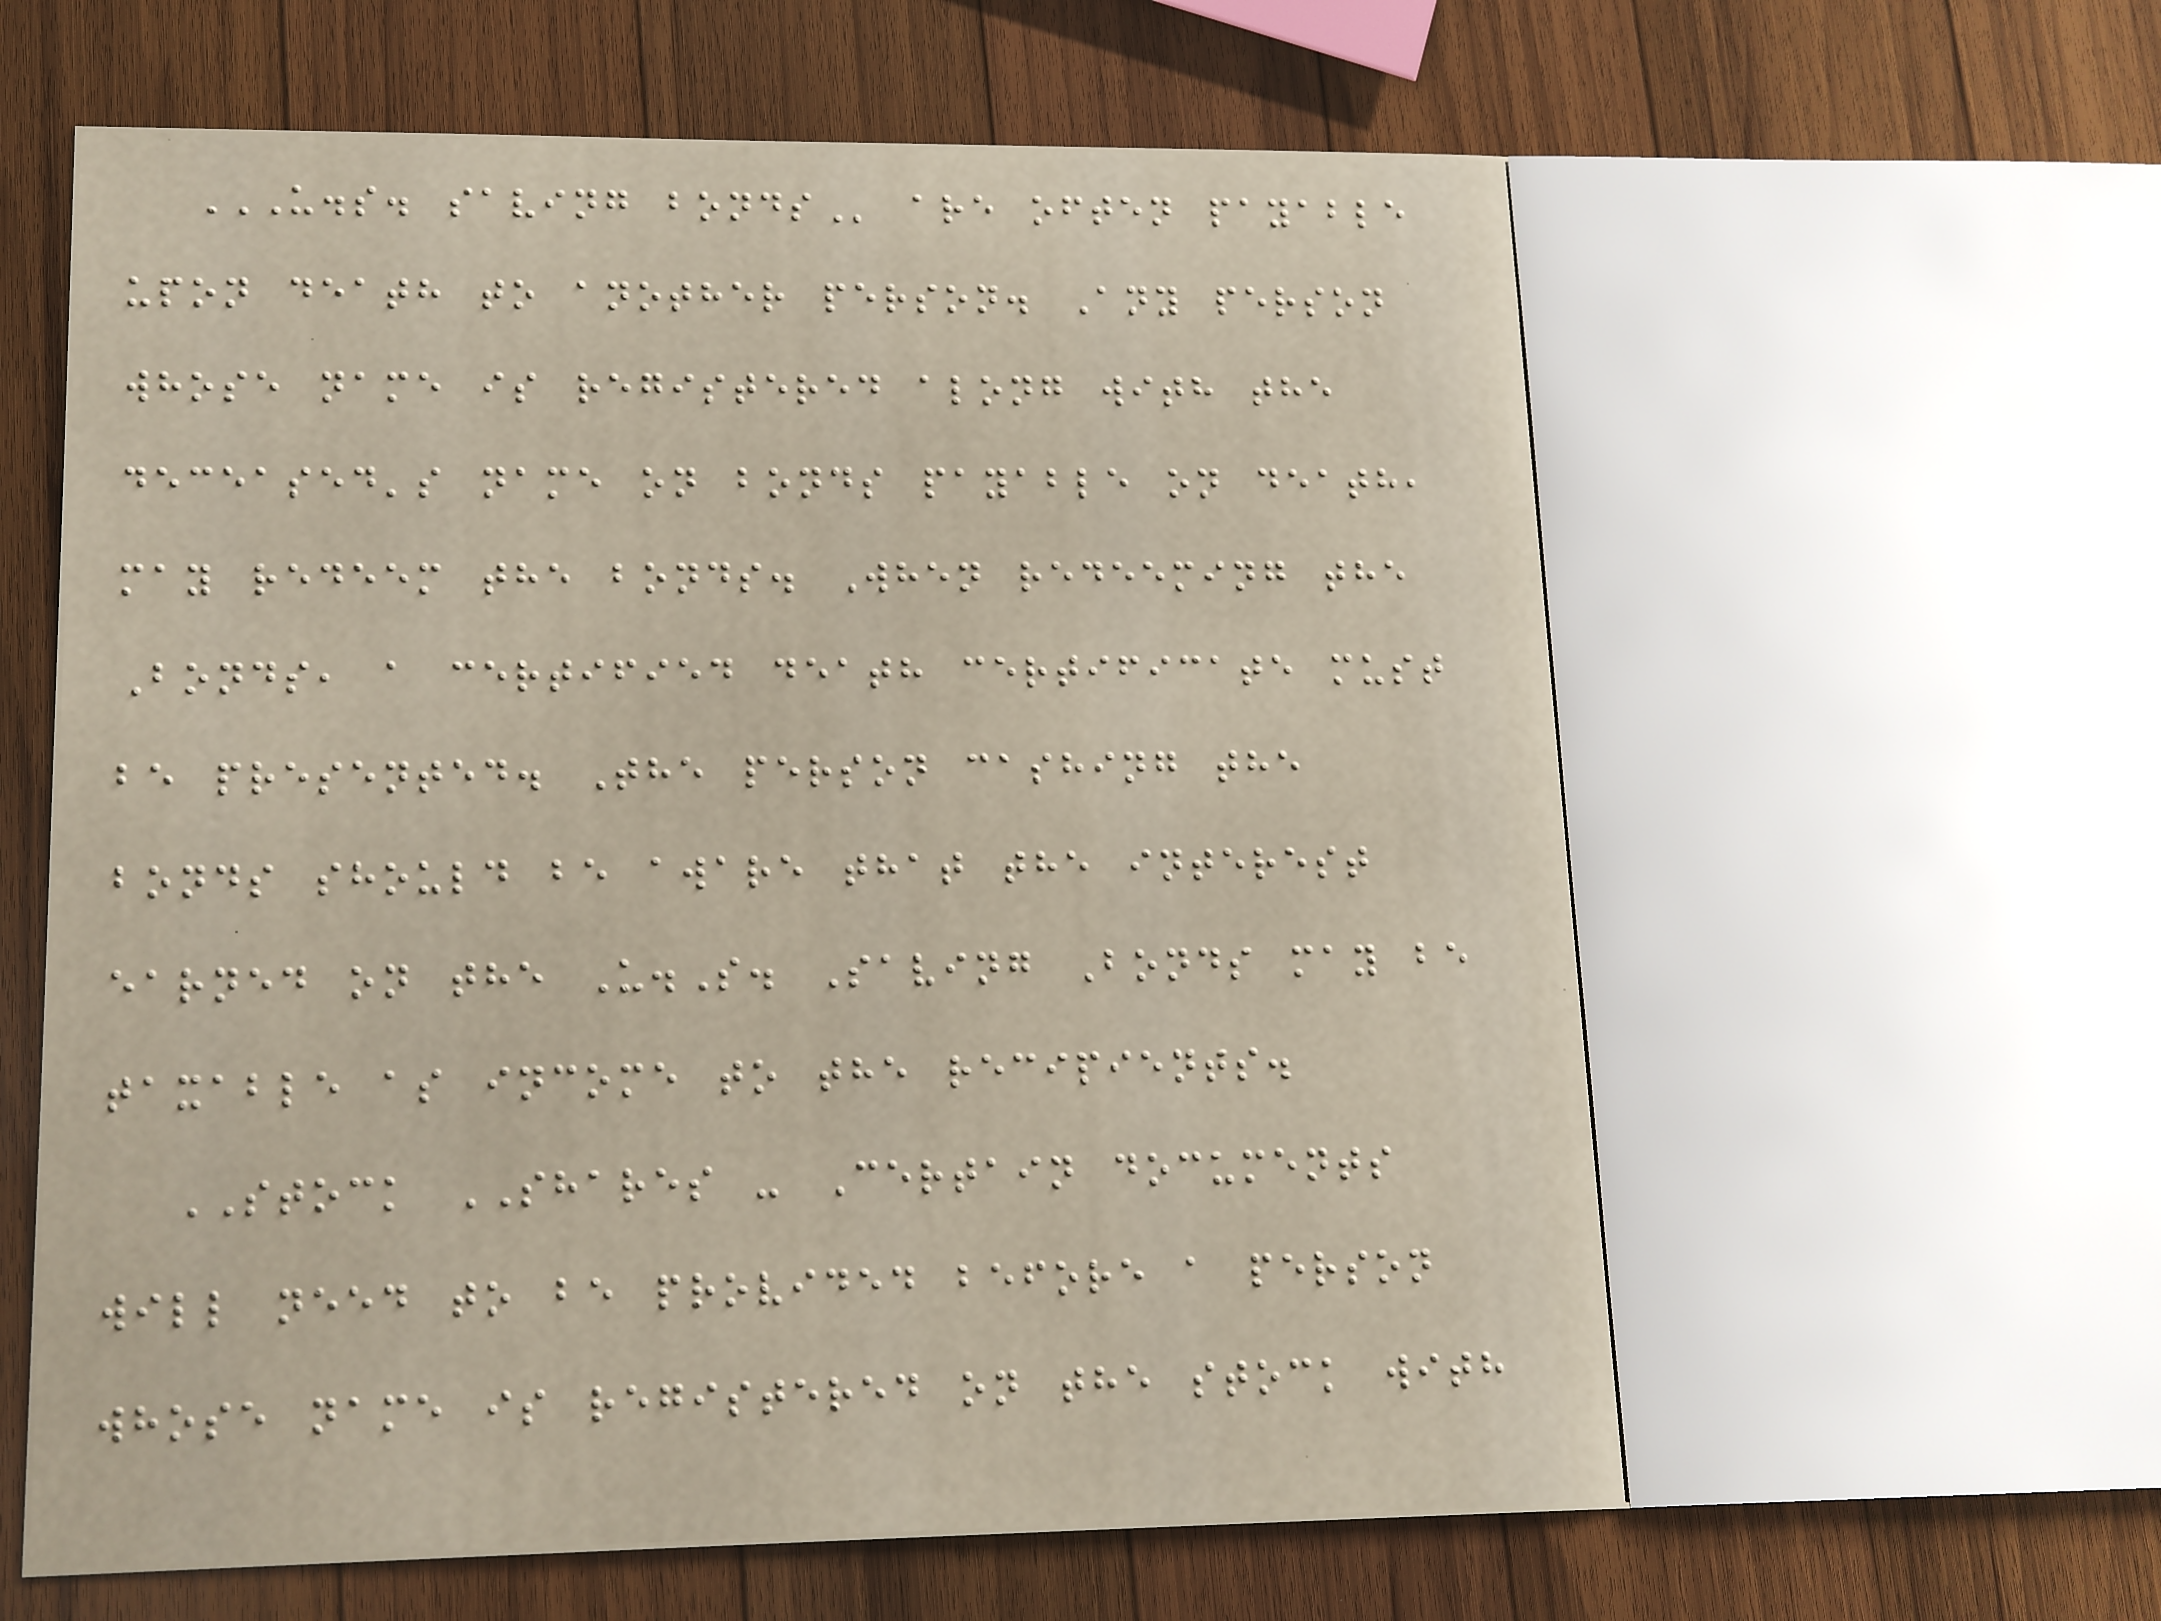U.S. SAVING BONDS are often payable
upon death to another person. Any person
whose name is registered along with the
deceased's name on bonds payable on death,
may redeem the bonds. When redeeming the
Bonds, a certified death certificate must
be presented. The person cashing the
bonds should be aware that the interest
earned on the U.S. Saving Bonds may be
taxable as income to the recipients.
STOCK SHARES - Certain documents
will need to be provided before a person
whose name is registered on the stock with
